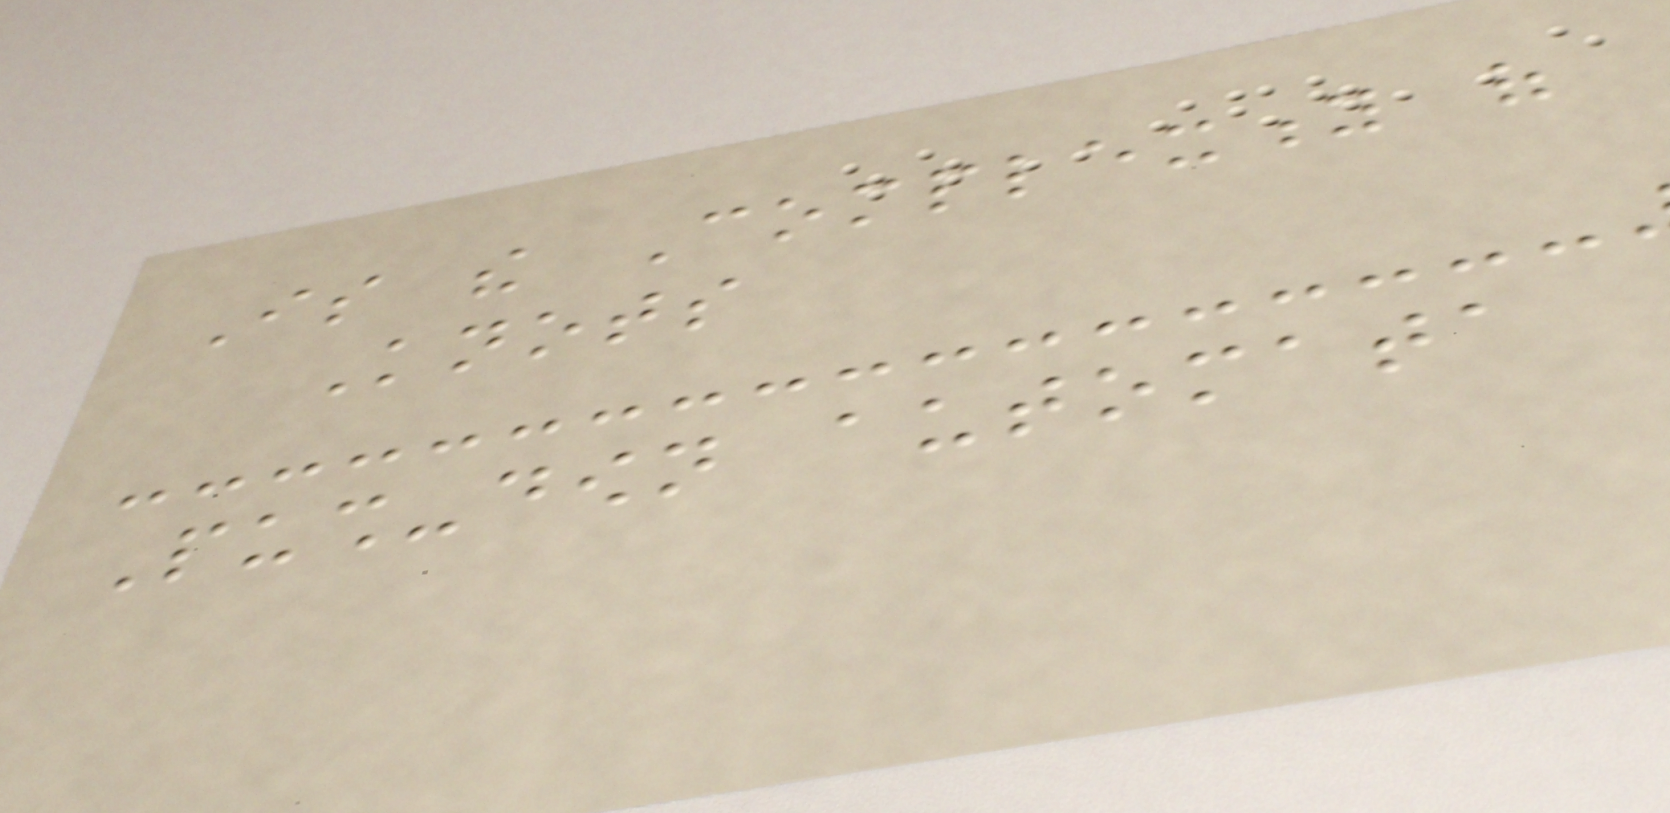Is the Complexity of
Knots
Push-down automata
